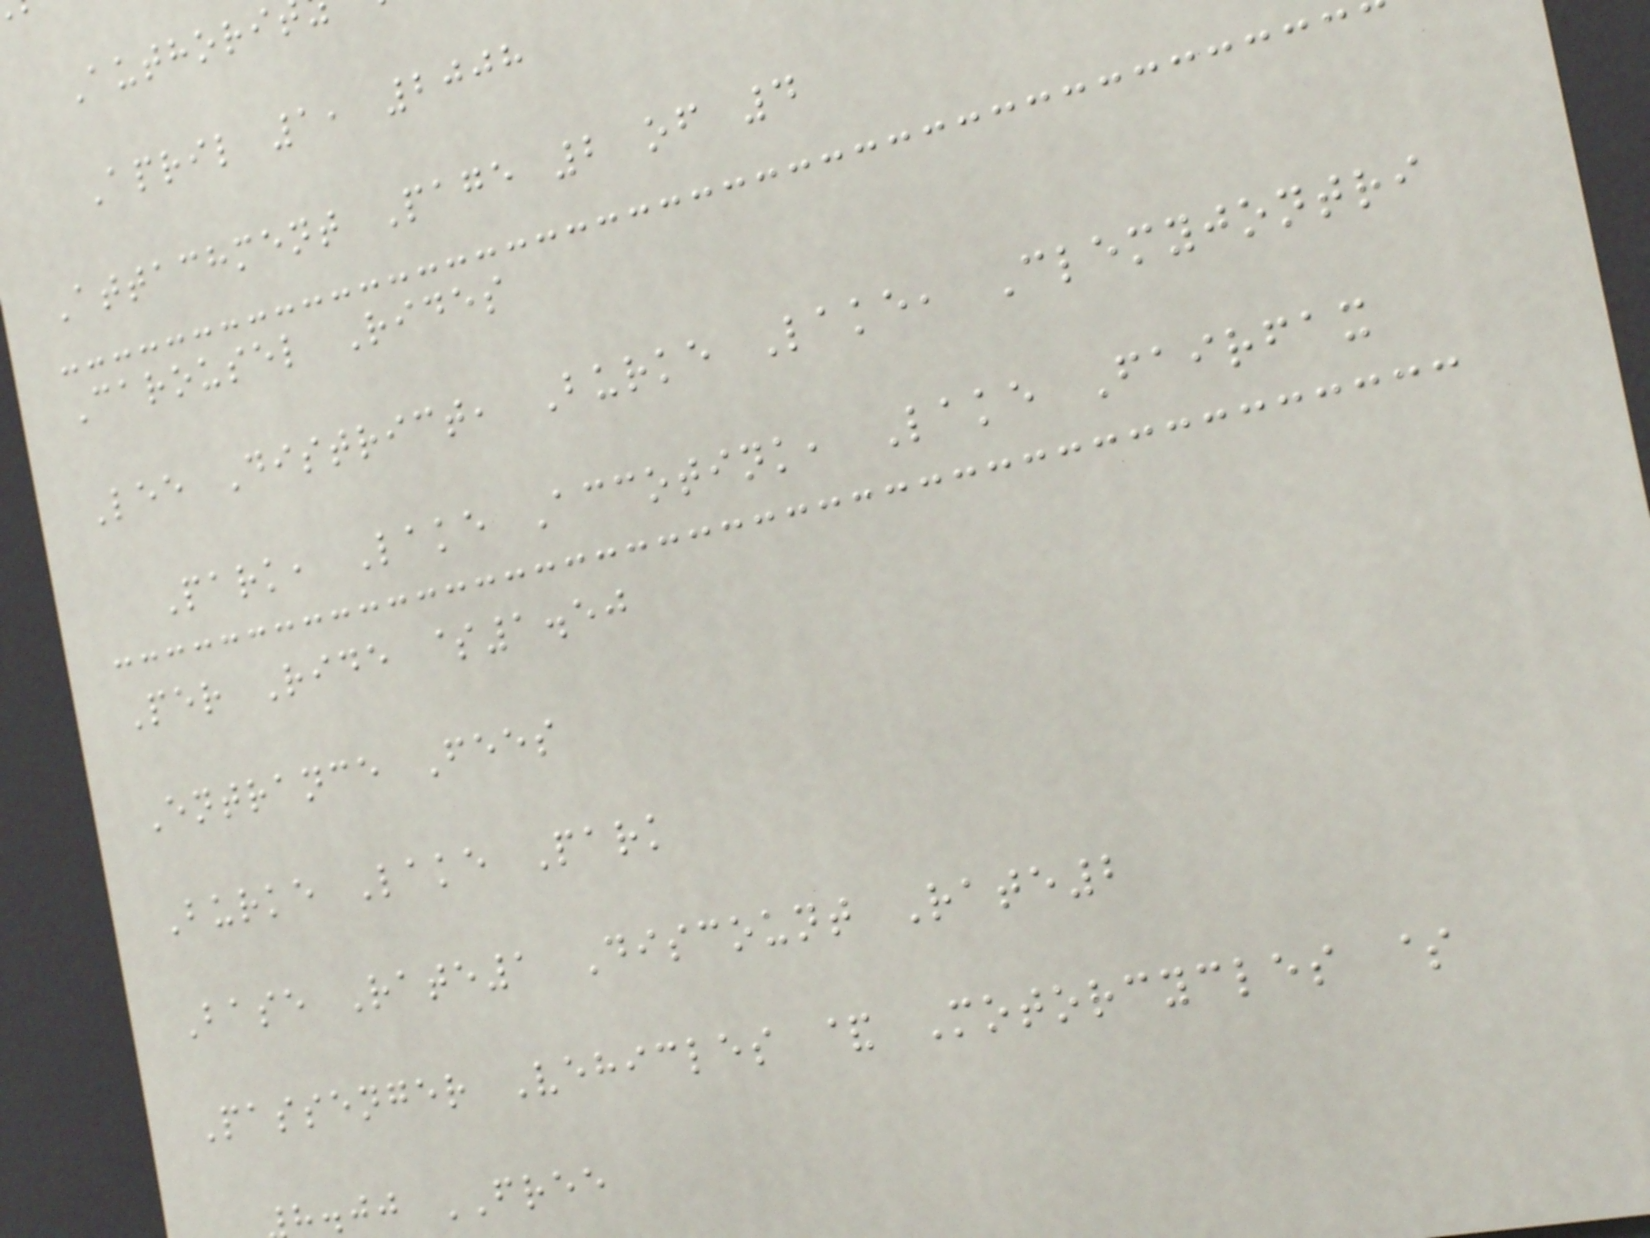April 1, 2008
Attachment Page 2 of 4
Carousel Rides
Lee District, Burke Lake, Clemyjontri
Park, Lake Accotink, Lake Fairfax
Per Ride $1.50
Entrance Fees
Burke Lake Park
Base Rate1 Discount Rate2
Passenger Vehicles & Motorcycles $
.jj FREE
